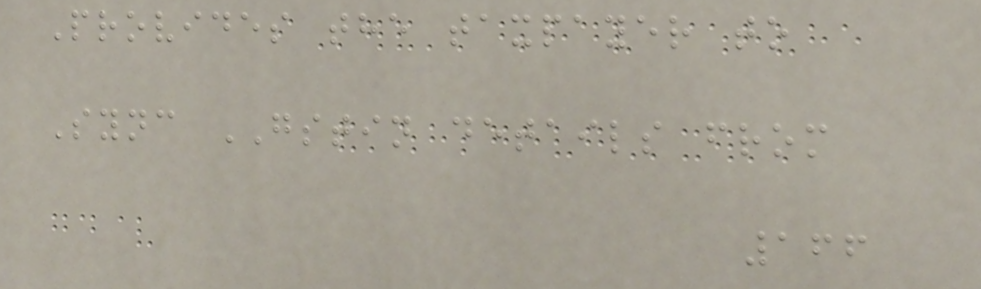Provides the taxpayer to
Sync GSTIN details from
166
